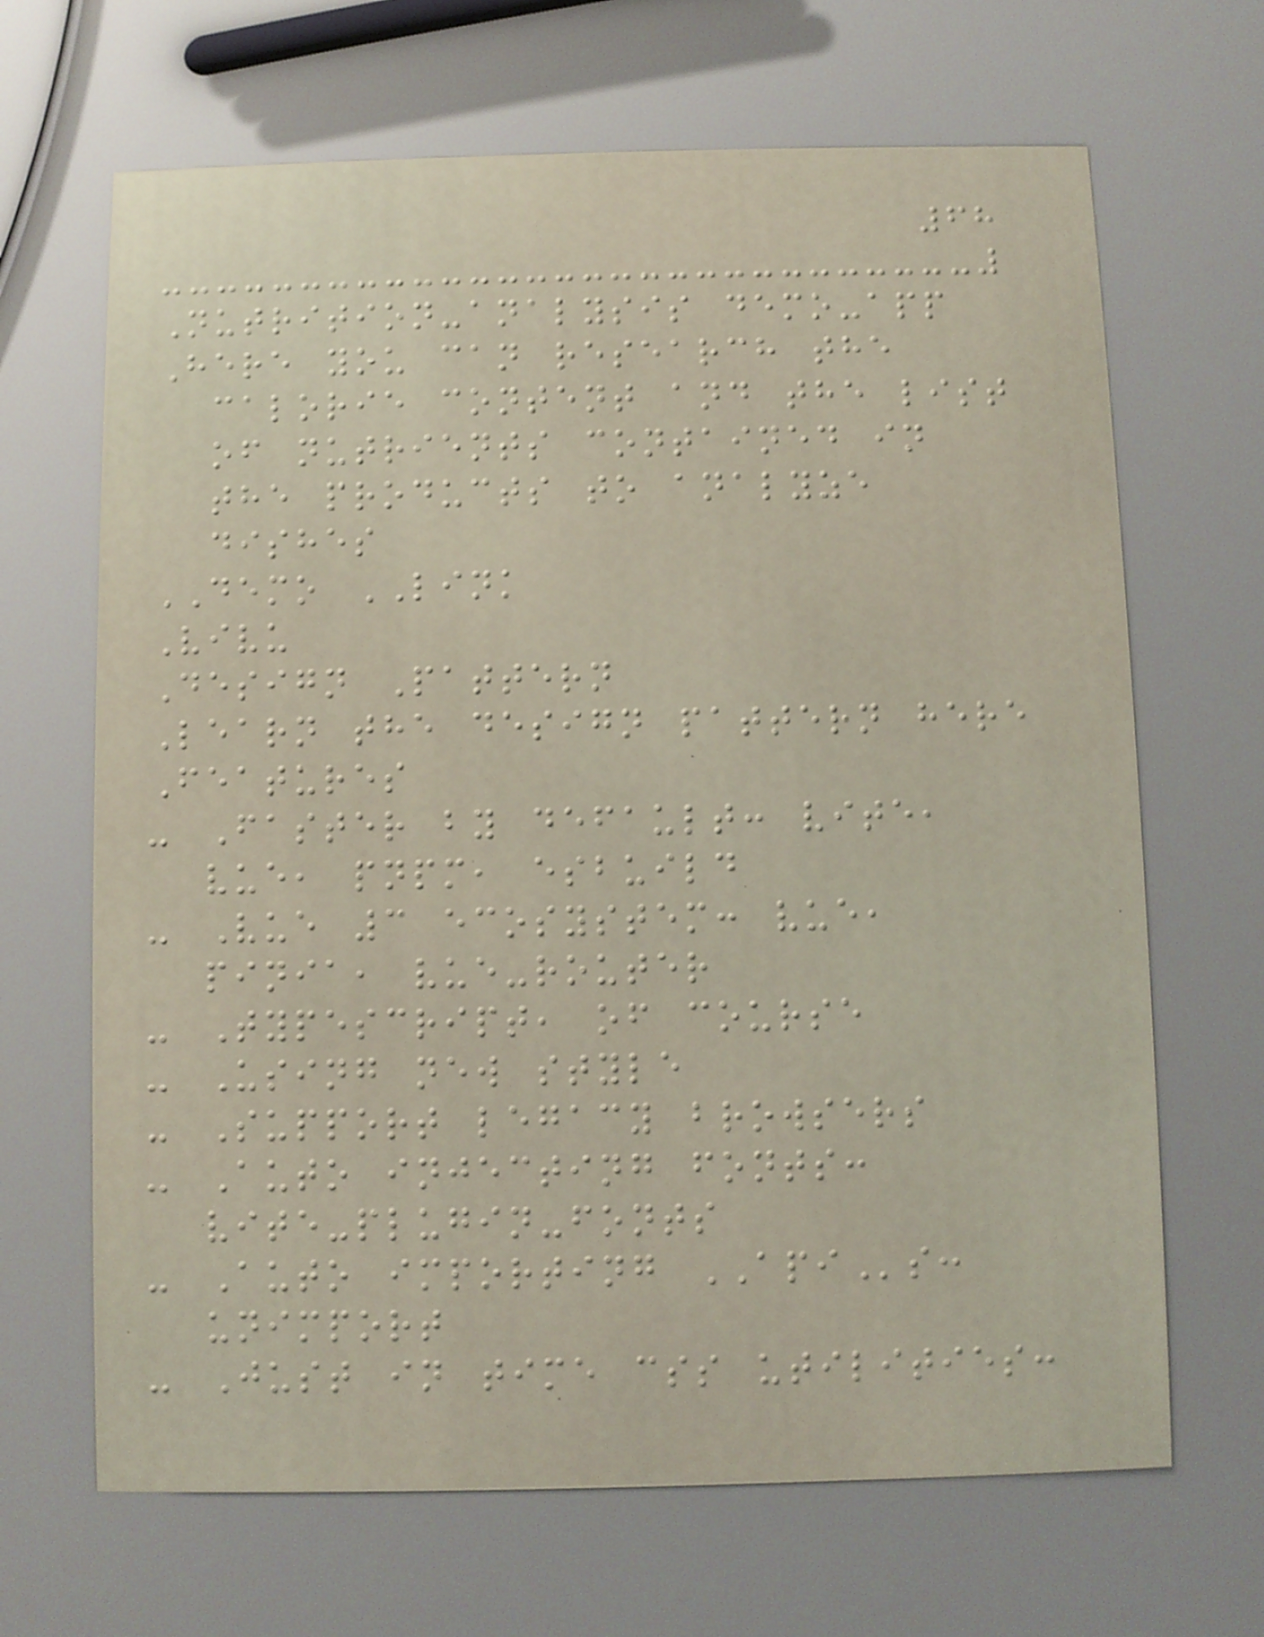68
Nutrition-analysis demo-app
Here you can research the
calorie content and the list
of nutrients contained in
the products to analyze
dishes
DEMO LINK
Vivu
Design Pattern
Learn the design pattern here
Features
- Faster by default: vite,
vue, pnpm, esbuild
- Vue 3 ecosystem: vue,
pinia, vue-router
- Typescript, of course
- Using new style
- Support legacy browsers
- Auto injecting fonts:
vite-plugin-fonts
- Auto importing APIs:
unimport
- Just in time css utilities:
